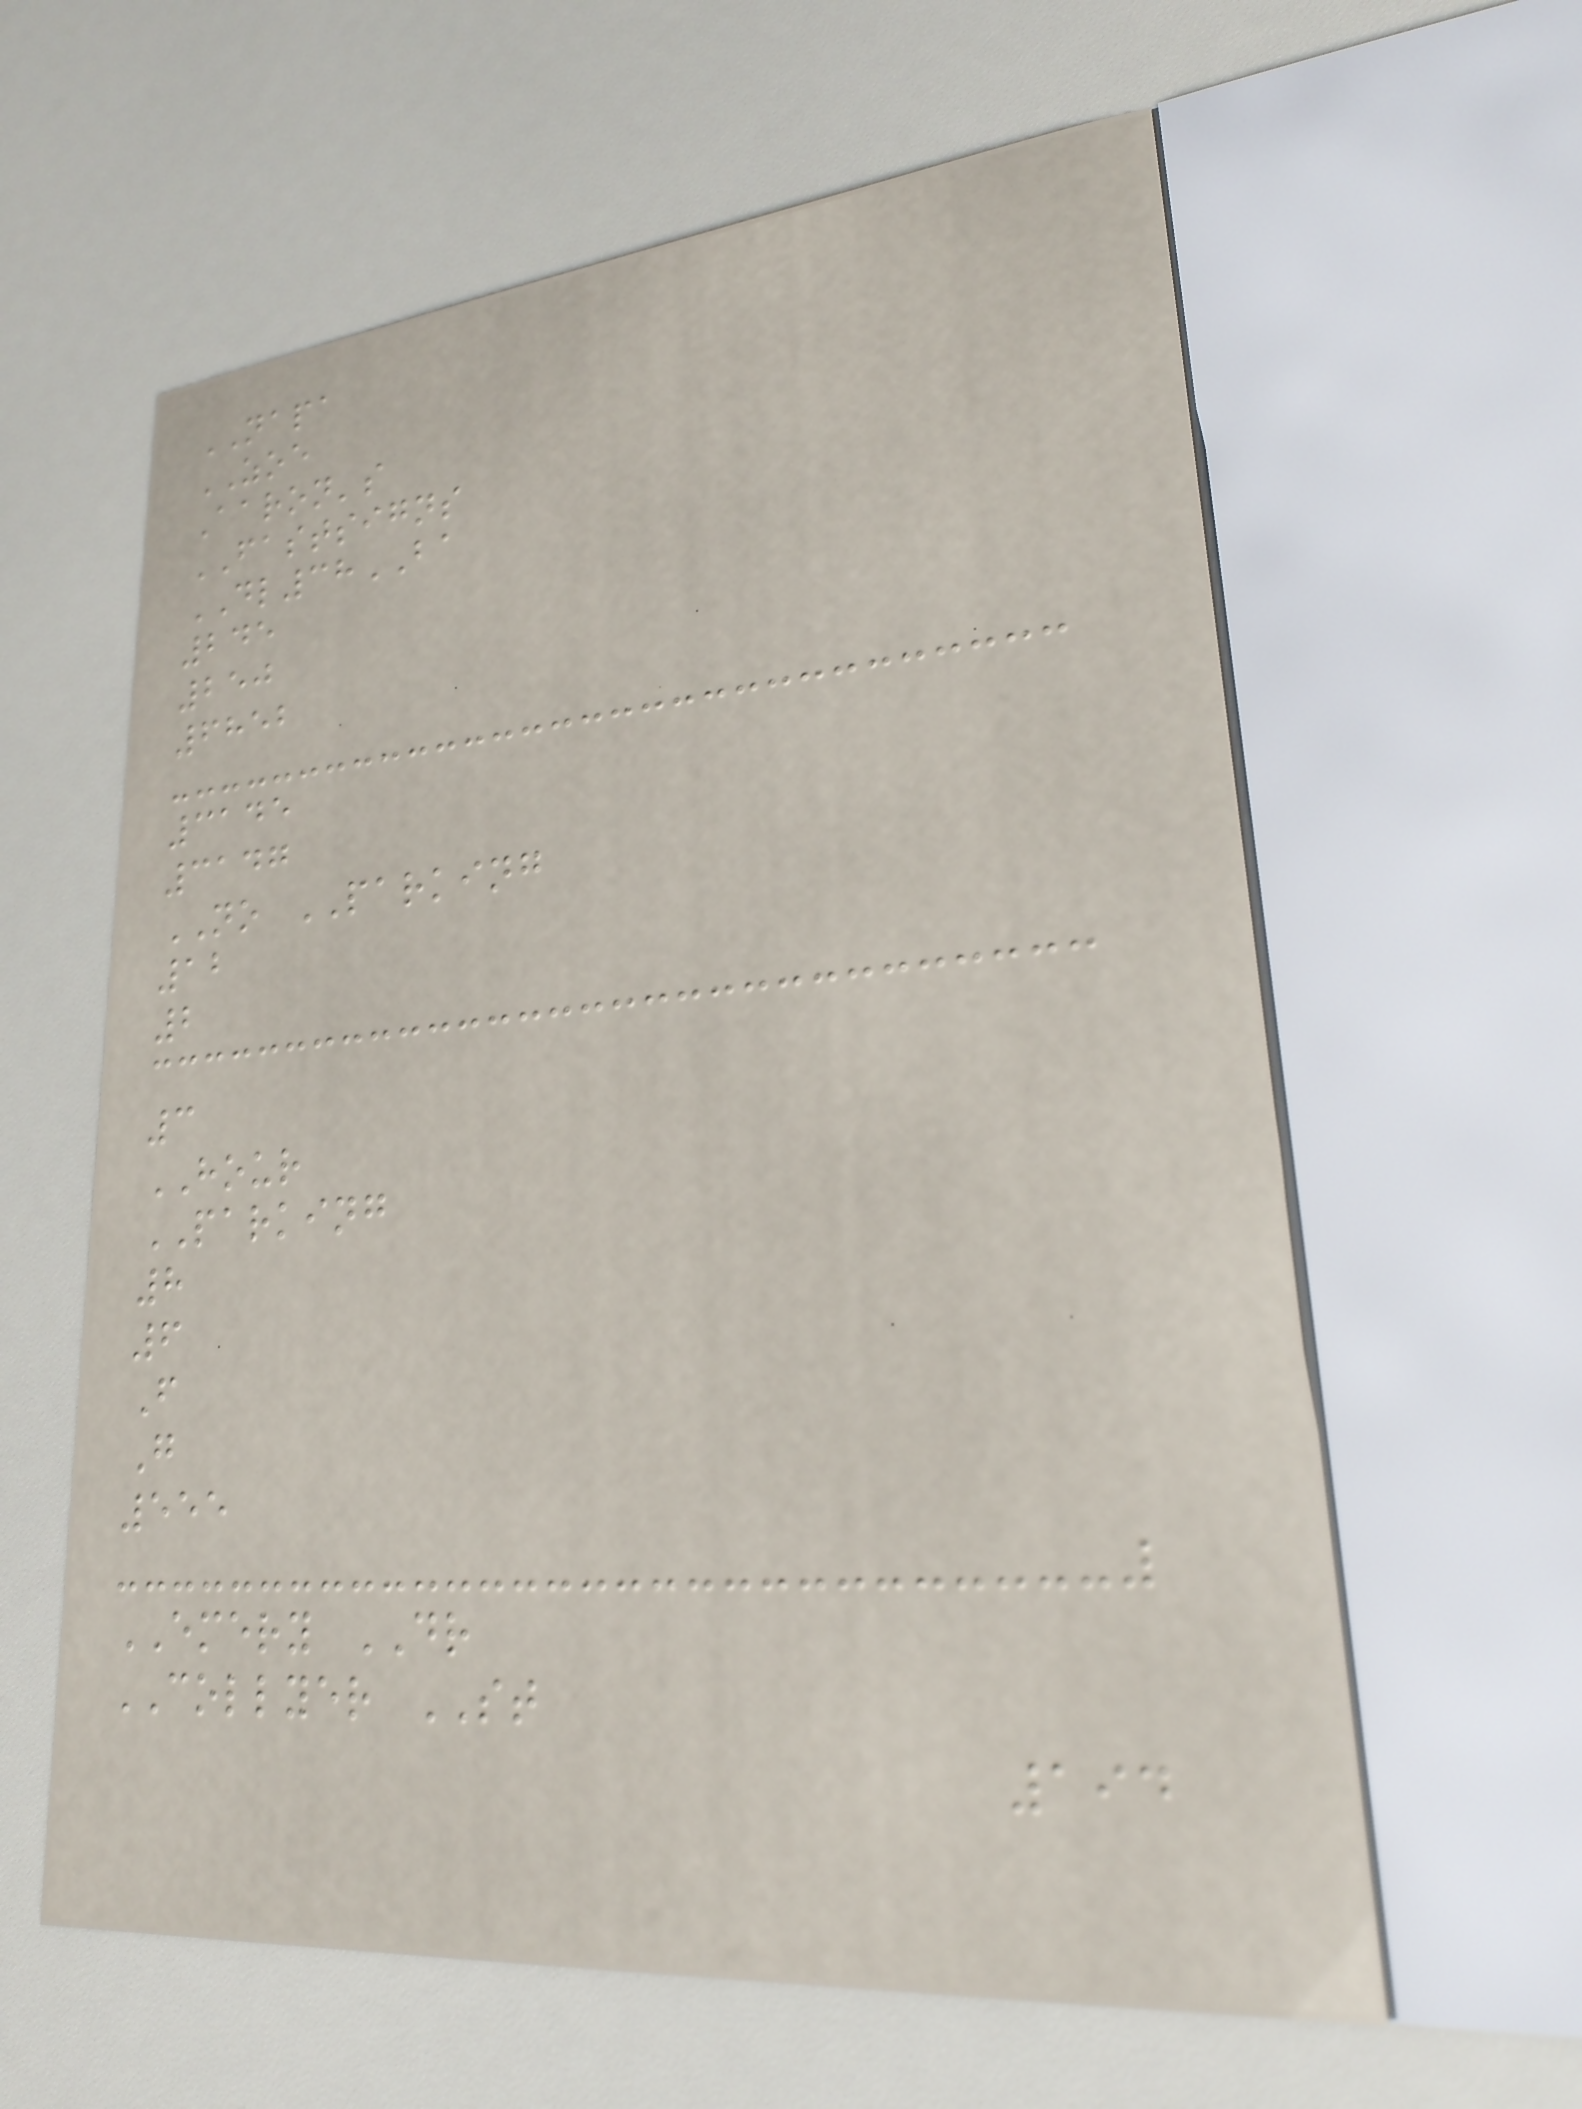NAPA
ZOE
Aaron's
FASTSIGNS
DL38BA
245
250
6852
3145
3147
NO PARKING
12
2
3
HOUR
PARKING
8
6
F
G
555
EMERY DR
COLLYER ST
194
